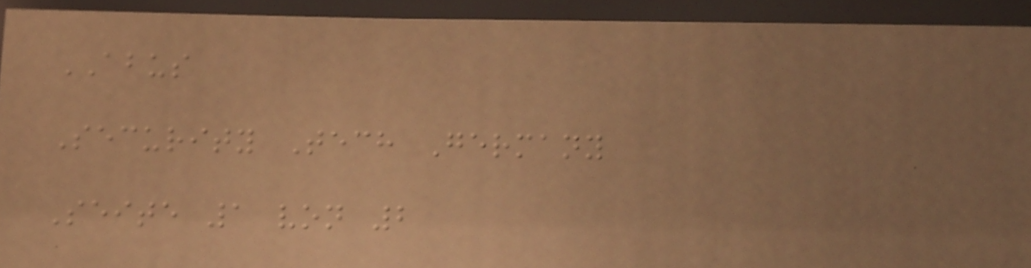ABUS
Security Tech Germany
Seite 1 von 2
